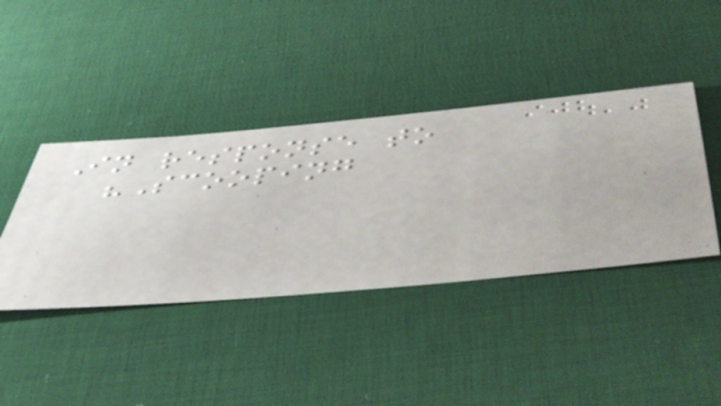In response to
"Scooping
